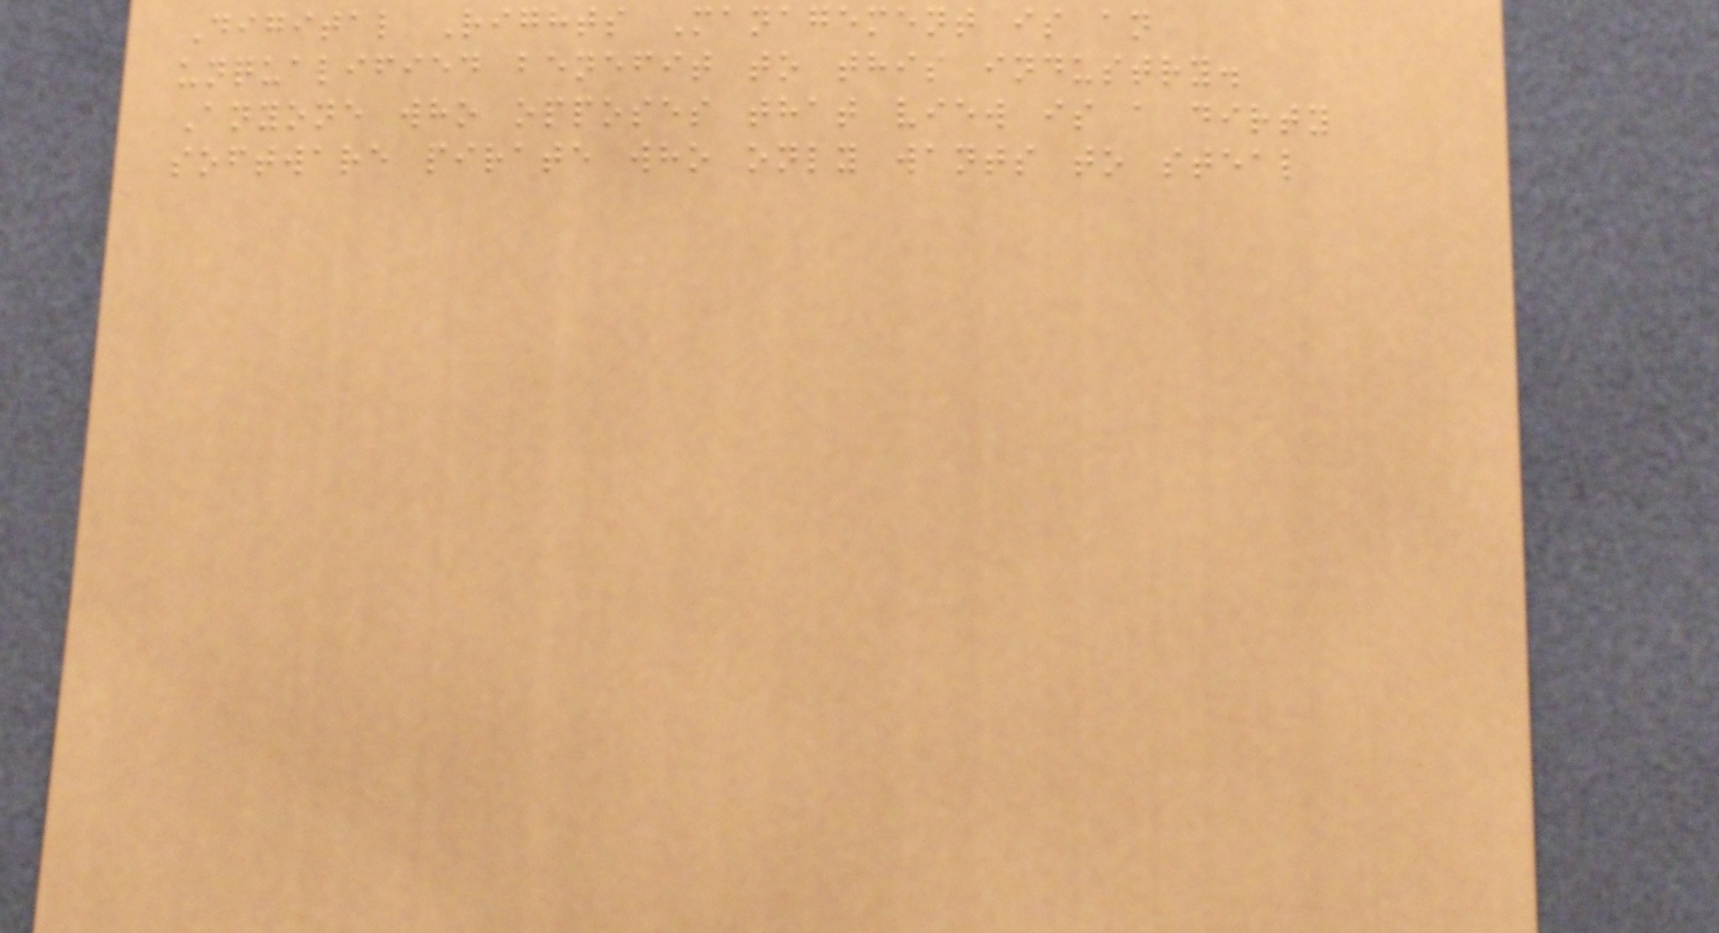Digital Rights Management is an
unqualified benefit to this industry.
Anyone who opposes that view is a dirty
software pirate who only wants to steal
